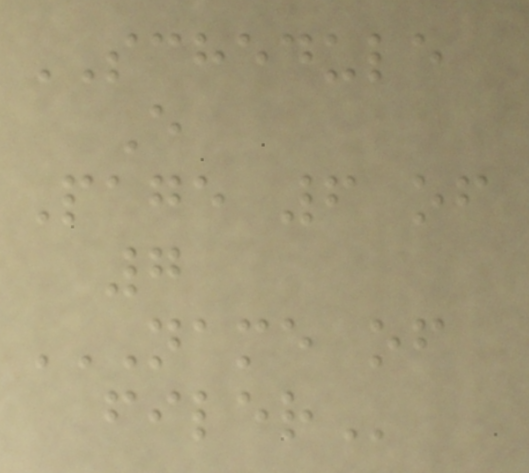SCHEDULE
E
Page 6 of
7
NAME OF
FILER
